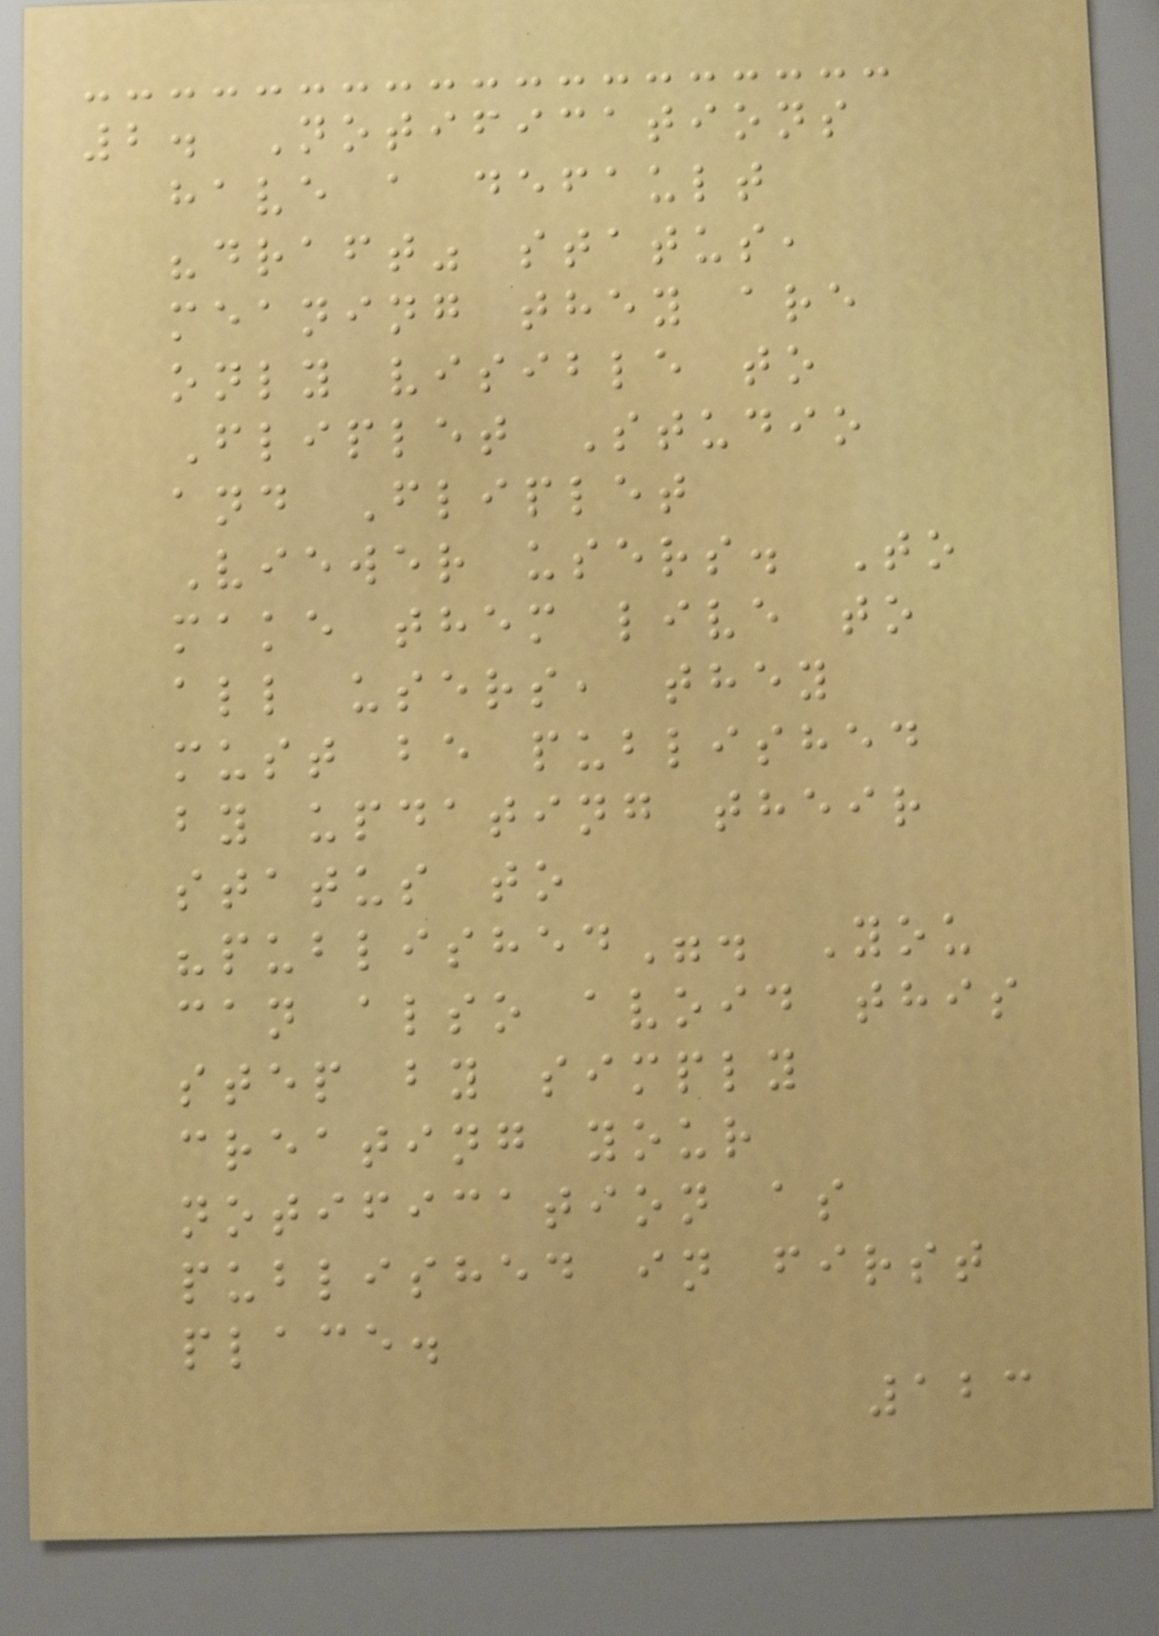2. Notifications
have a default
"draft" status,
meaning they are
only visible to
Fliplet Studio
and Fliplet
Viewer users. To
make them live to
all users, they
must be published
by updating their
status to
"published". You
can also avoid this
step by simply
creating your
notification as
published in first
place.
123
